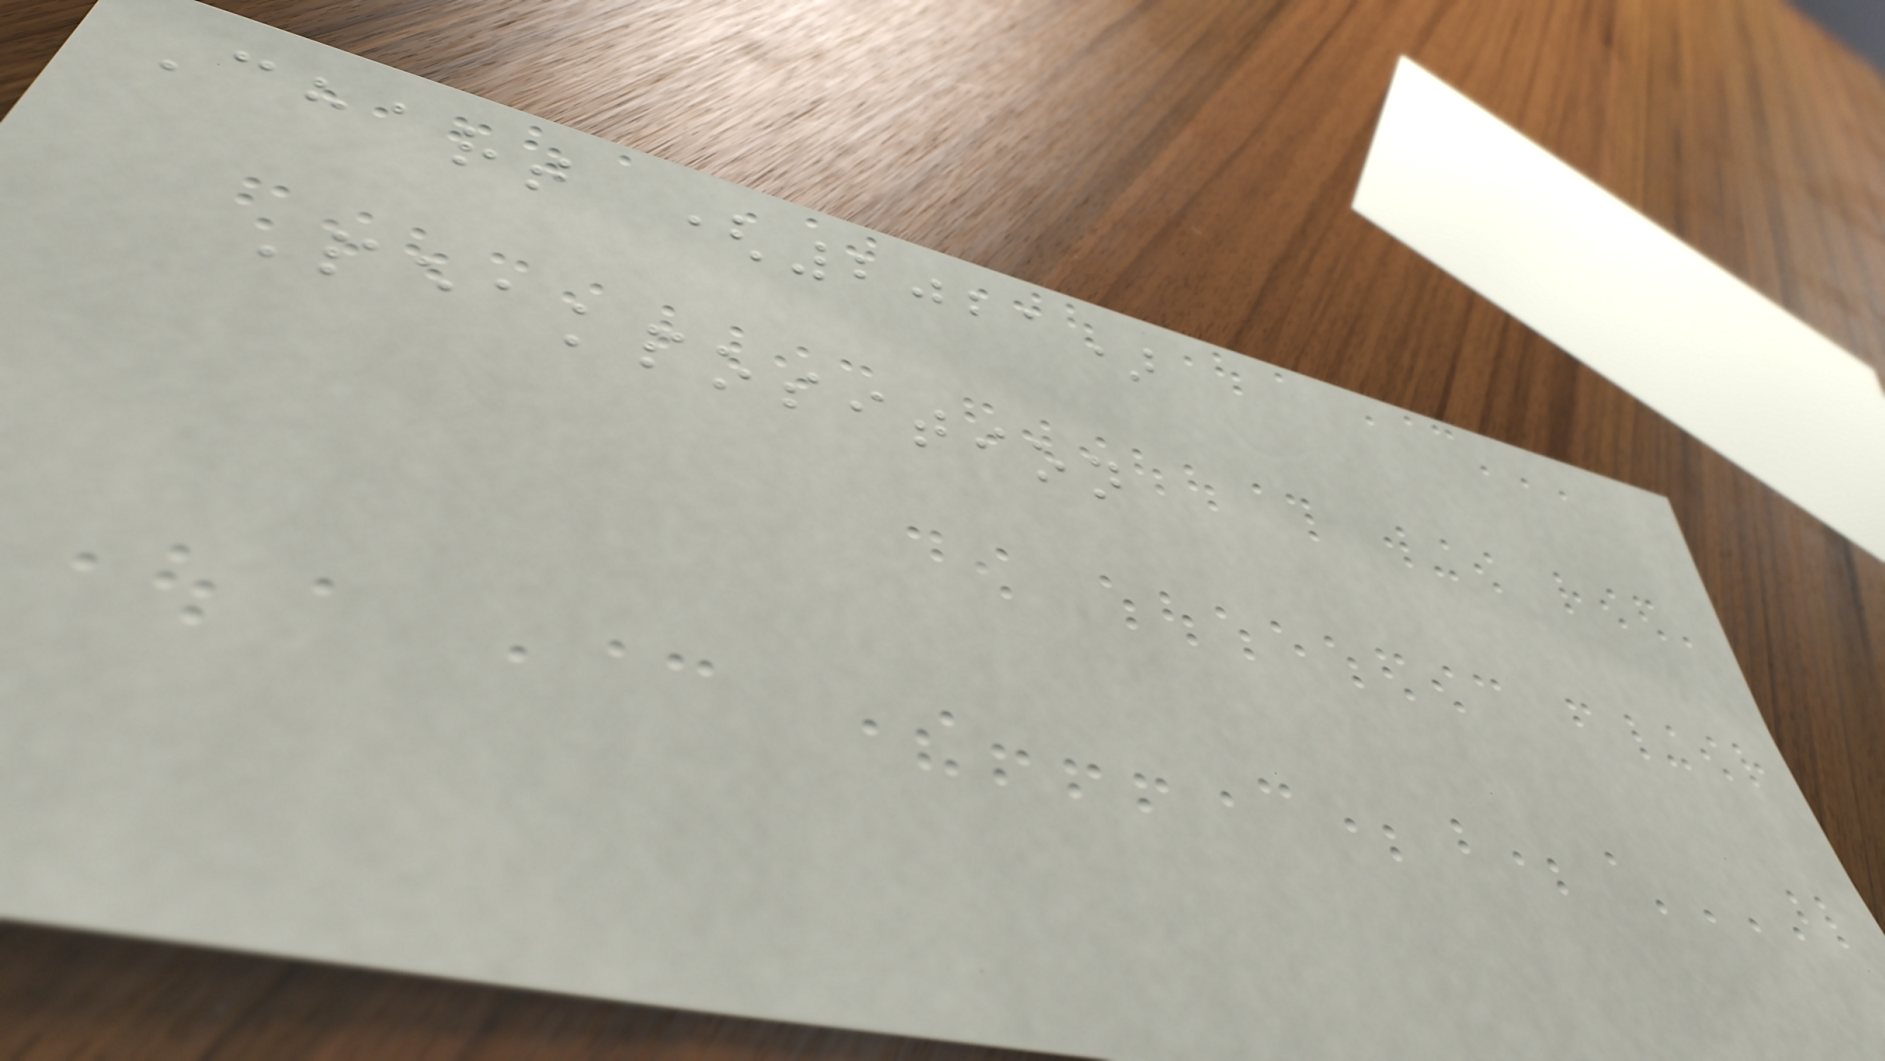Chart (2021)
Peakposition
